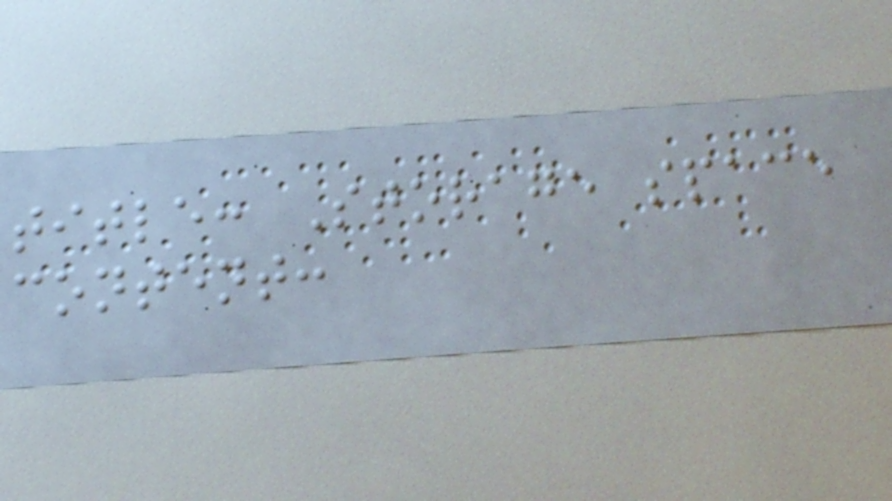title: Storage space
content:
